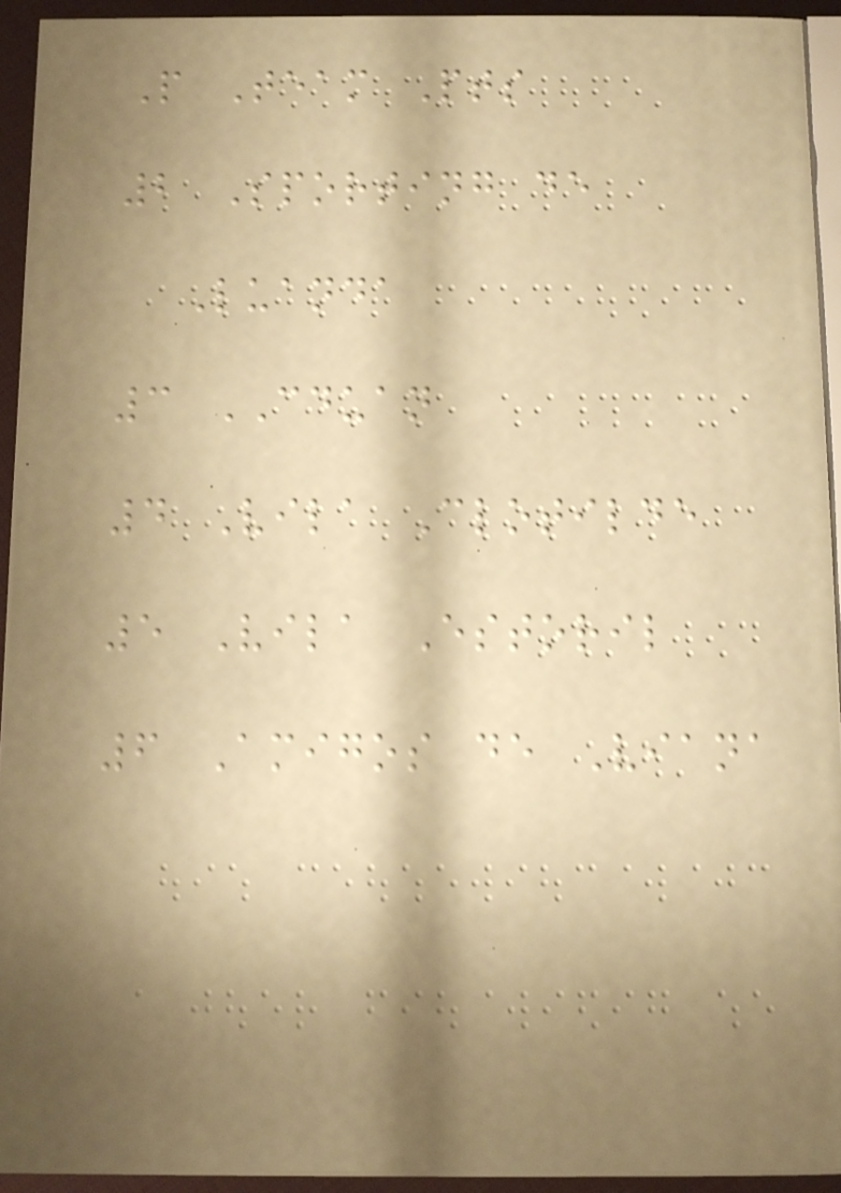P Team Pts
2 Sporting de
Luanda
3 CDUAN
4 Vila Clotilde
5 Vila Estoril
6 Amigos de Viana
